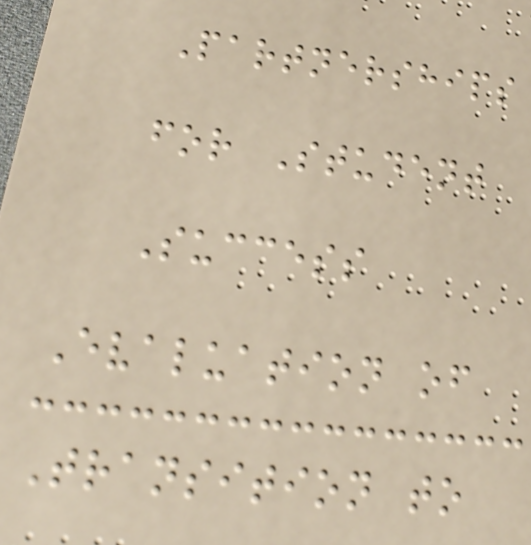Partnerships
for Student
Success
Evaluation of
Transition to
